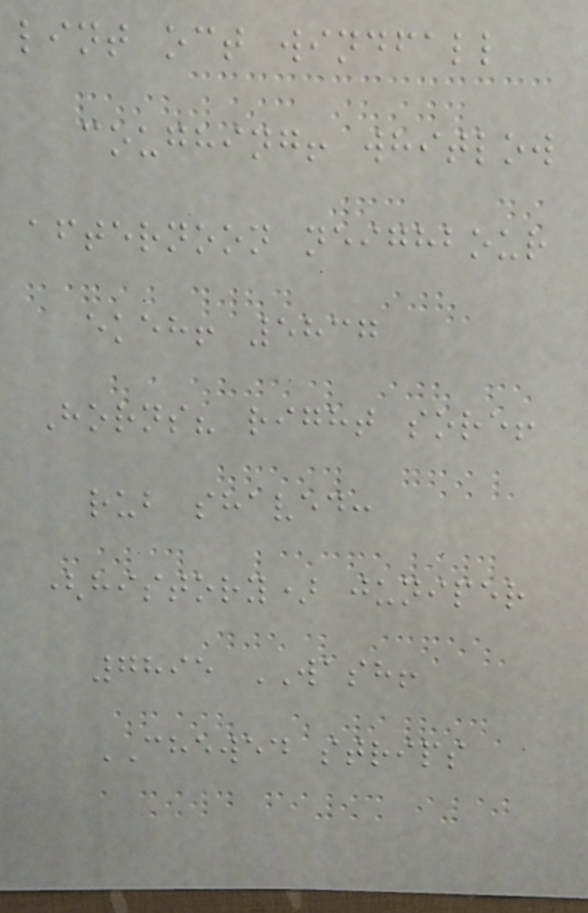lint oct windfall
coughing! whitlow
afternoon neighbour
ekeh! 5837
Horns? right sore!
rub shaved:
(history) juniper
7895 WASH!
CHEWED strips
